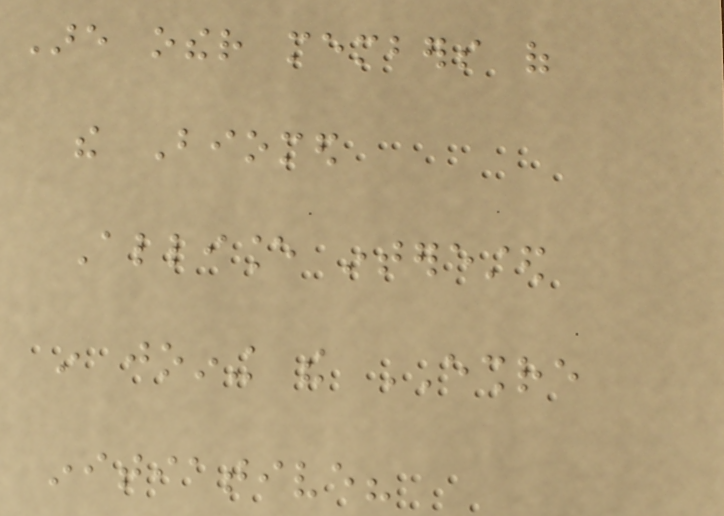Are other members of
the Biomed
Alliance interested
in joining the ESHRE
initiative?
